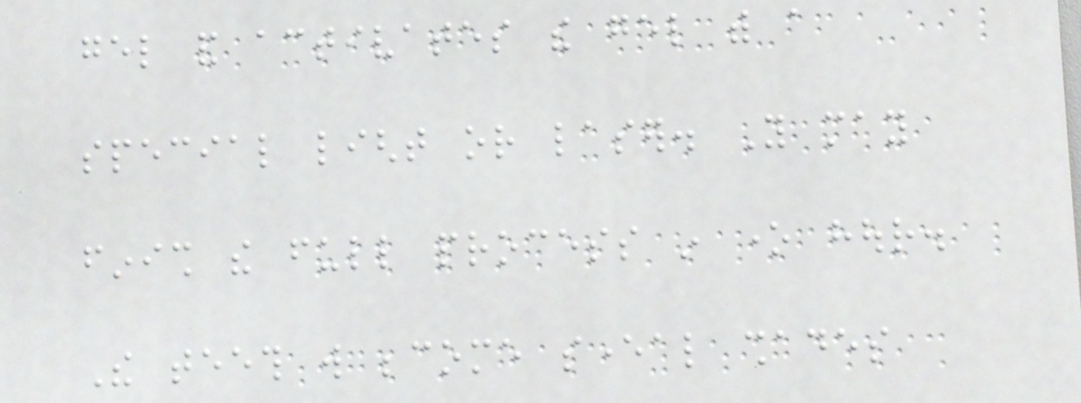gel and activates the gel with a
special light or laser. You may
finish the full process in one hour.
The teeth will become several shades
